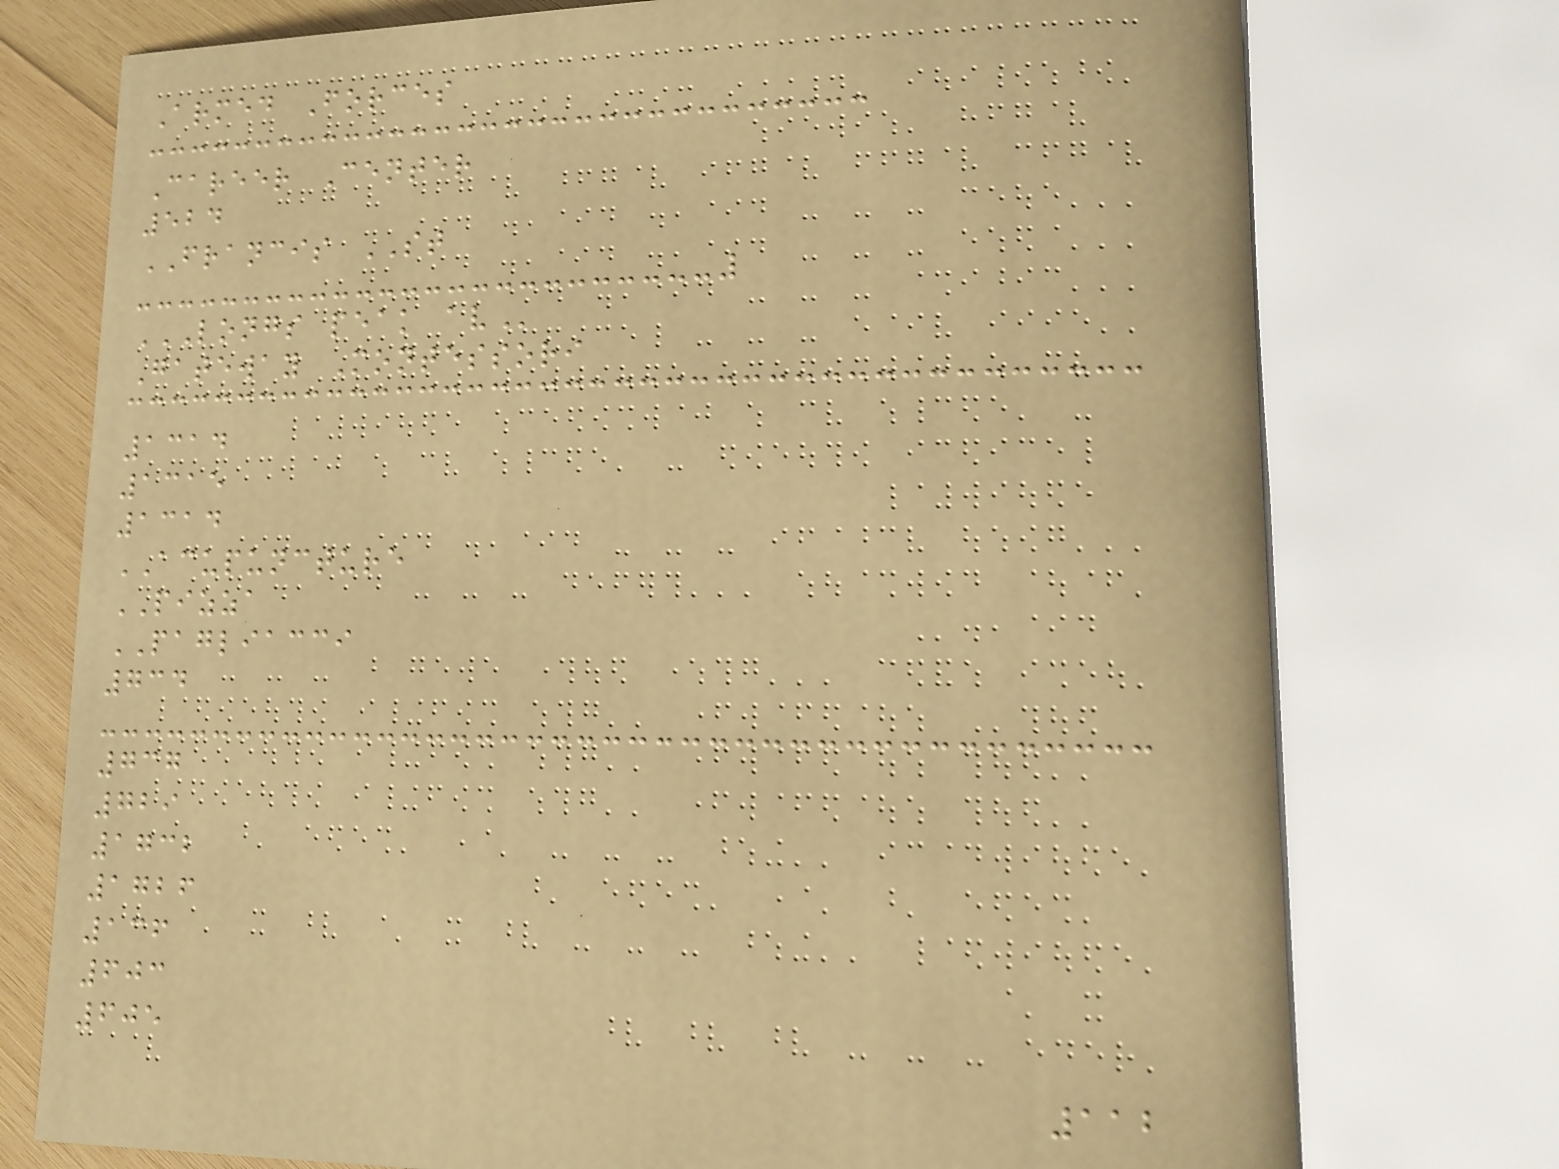Armed Forces
Career Center
524
FRANCIS ST
LONGS PEAK AV
Gateway Montessori
1314
1315
1314
ACUPUNCTURE
PIZZA
PAGLIACCI
734
737
729
1732
1726
136
603
605
112
